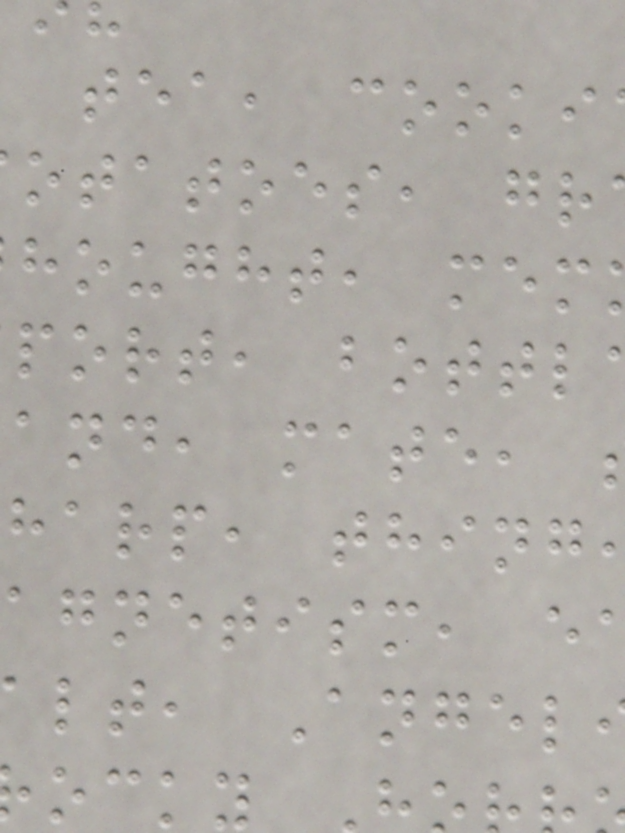tea, cooki
otatoes, gr
hought, mem
port, bottl
and, mate,
harp, thing
agnetism, e
lt, Angel
